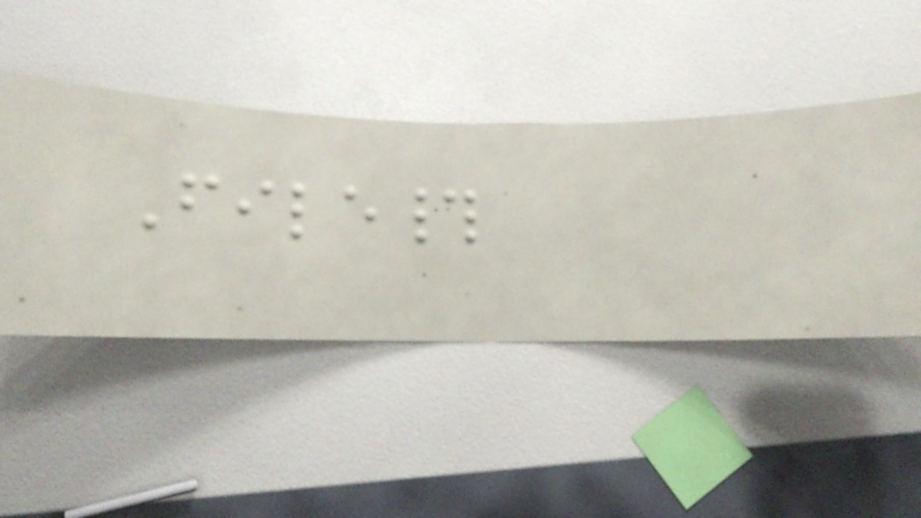File#
